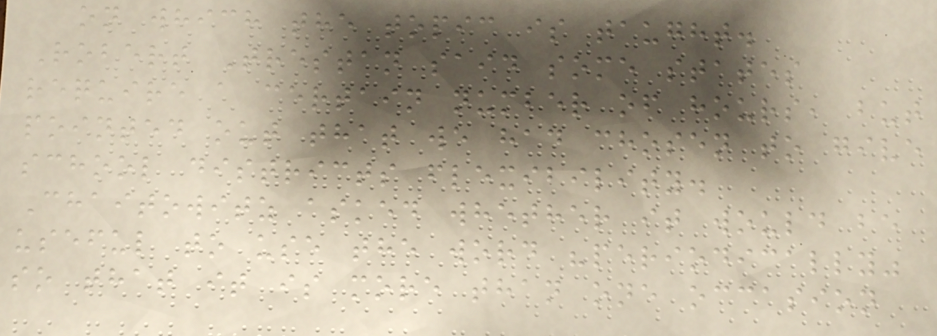on which the topic is taught.
Robert Trestan said some states
require a certain number of hours, but
pointed out that we had chosen to give
school districts flexibility.
Chaitowitz asked whether it would be
useful to use the word "periodically"
so that it is more than one occasion
